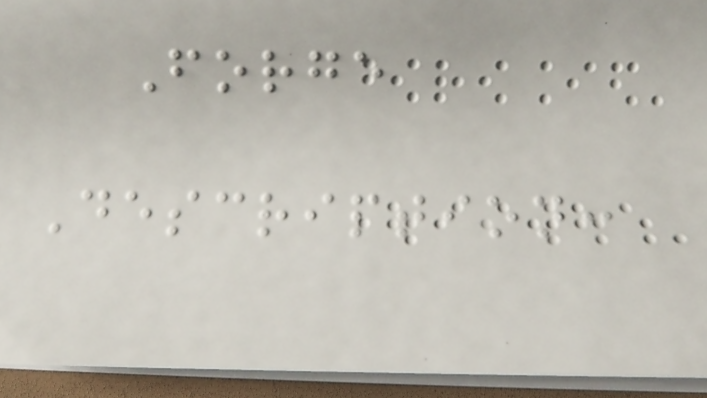Forge
Description:
